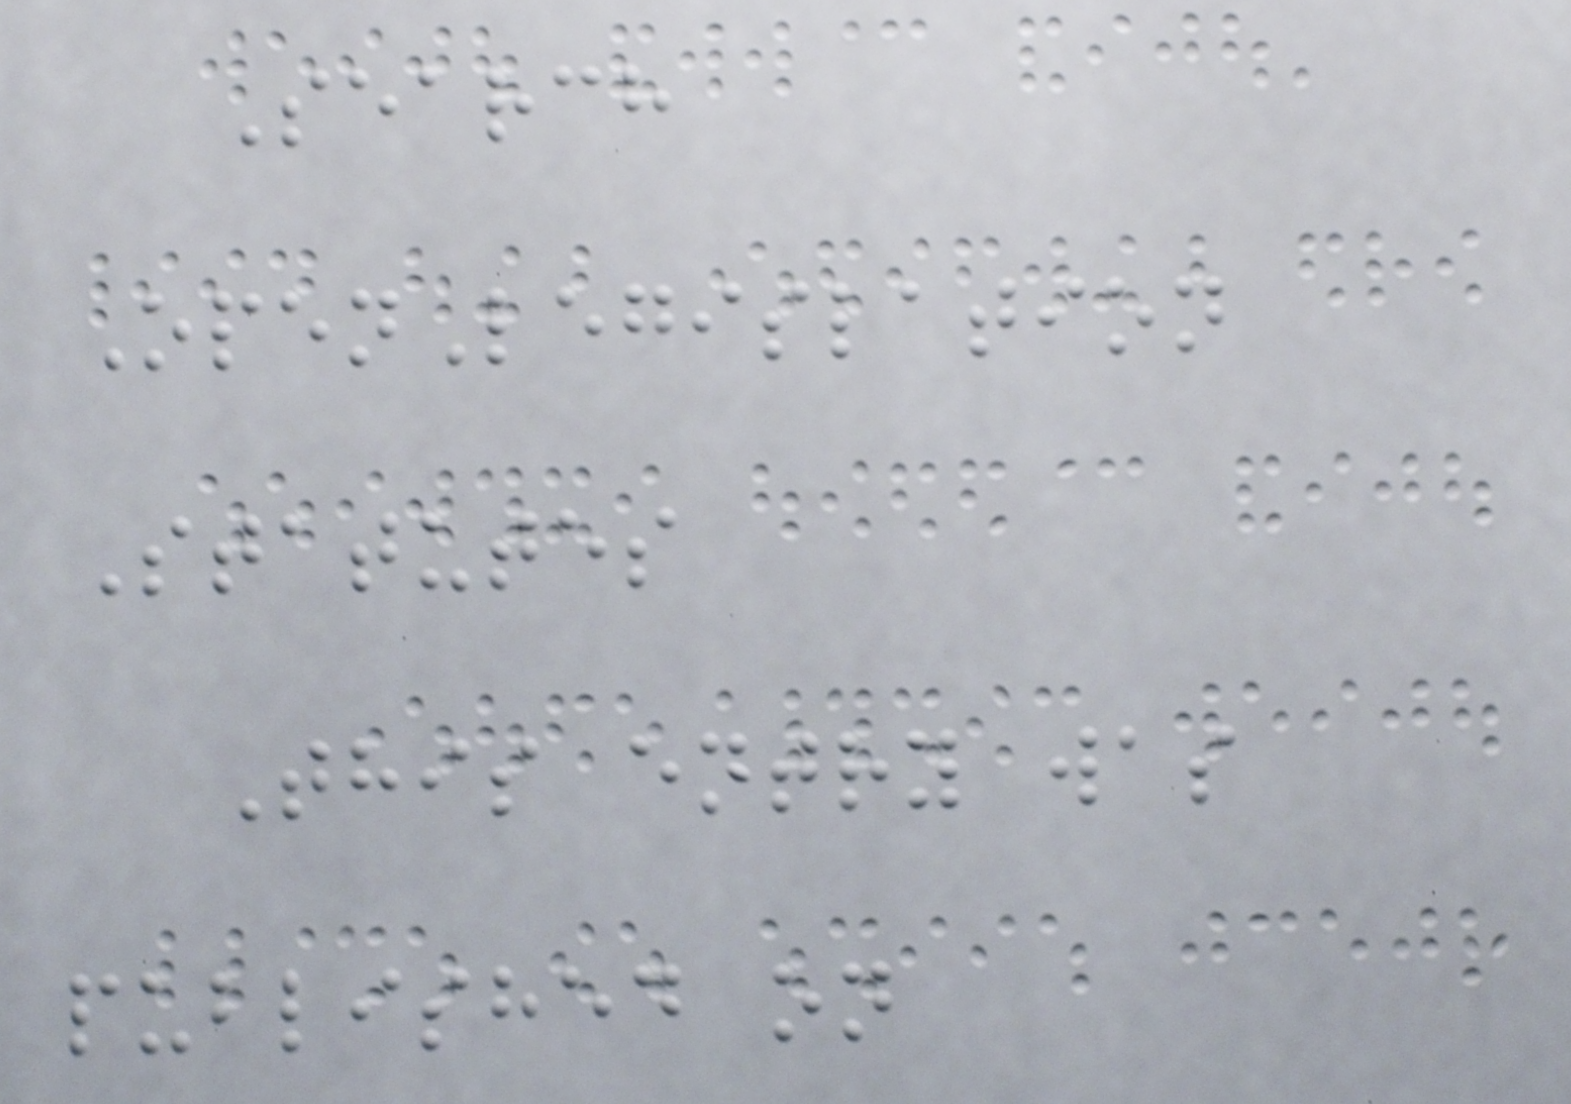Search
OpenLegislation
Statutes
This entry was
published on
